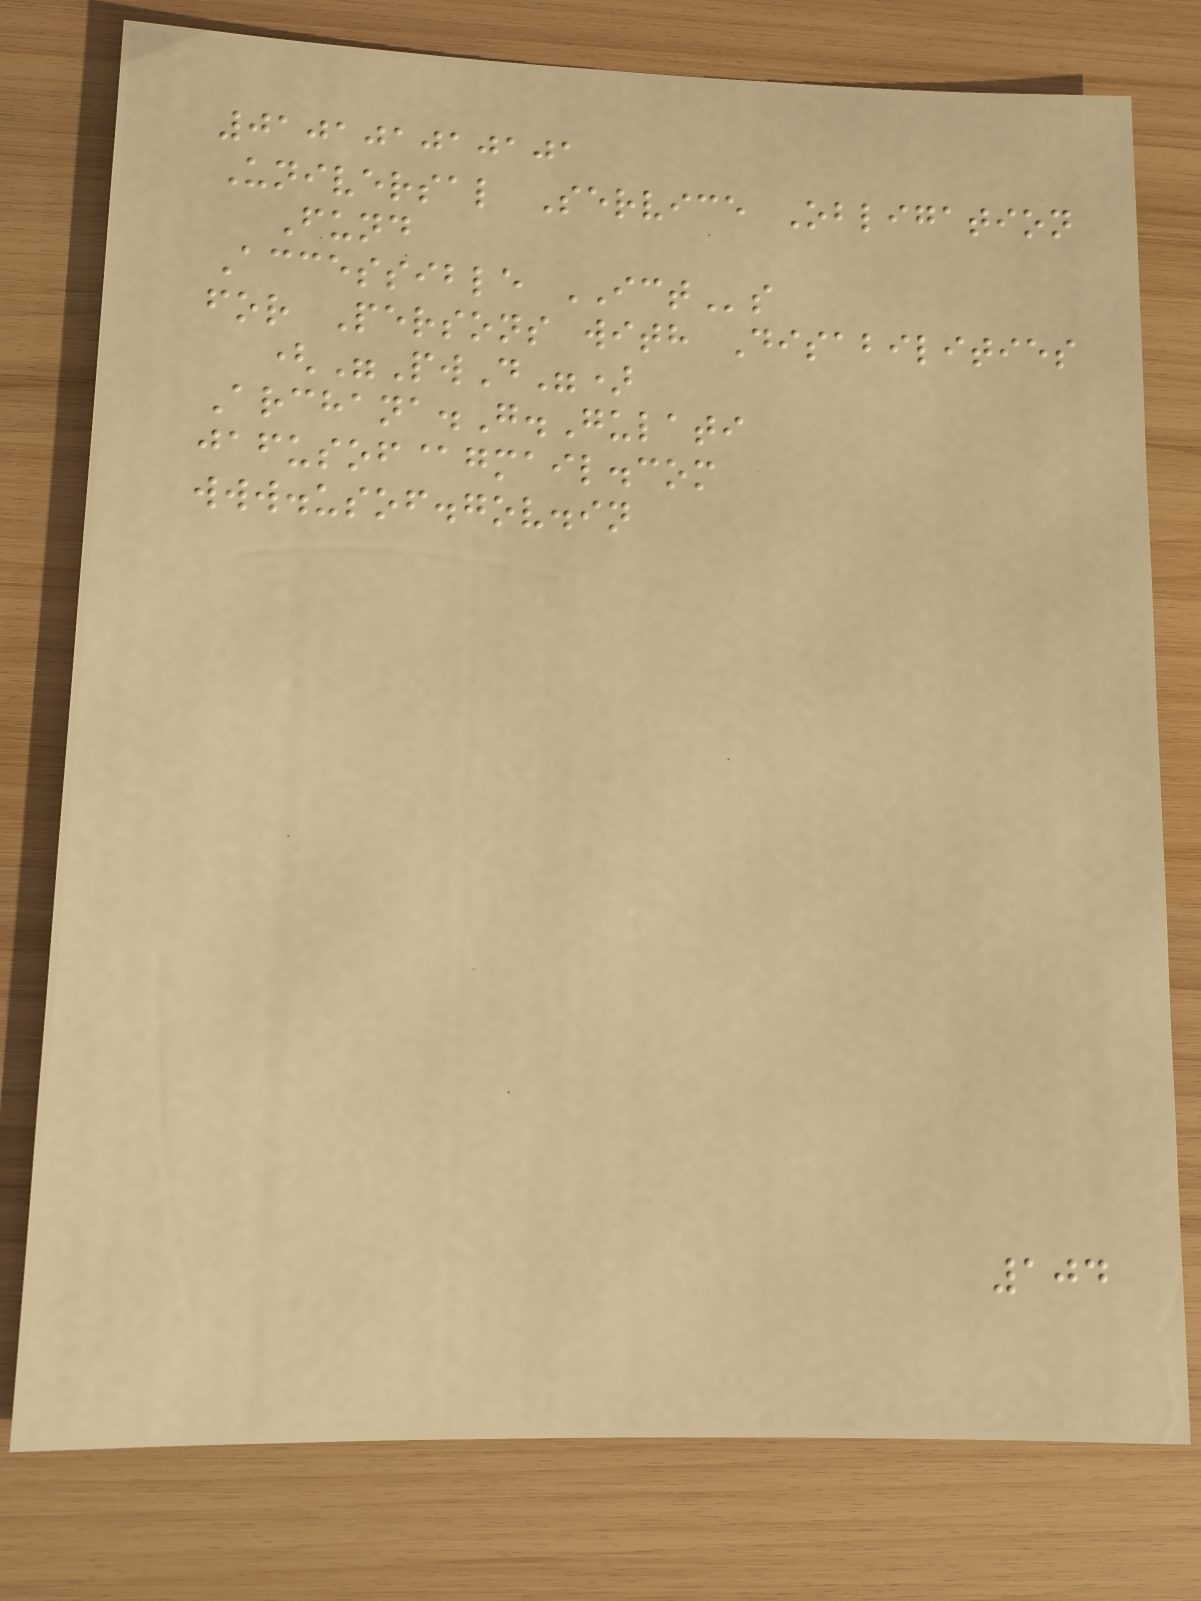010101010101
Universal Service Obligation
Fund
Accessible ICTs
for Persons with Disabilities
("PwD")
Archana.G.Gulati
jafusof@gmail.com
www.usof.gov.in
104
